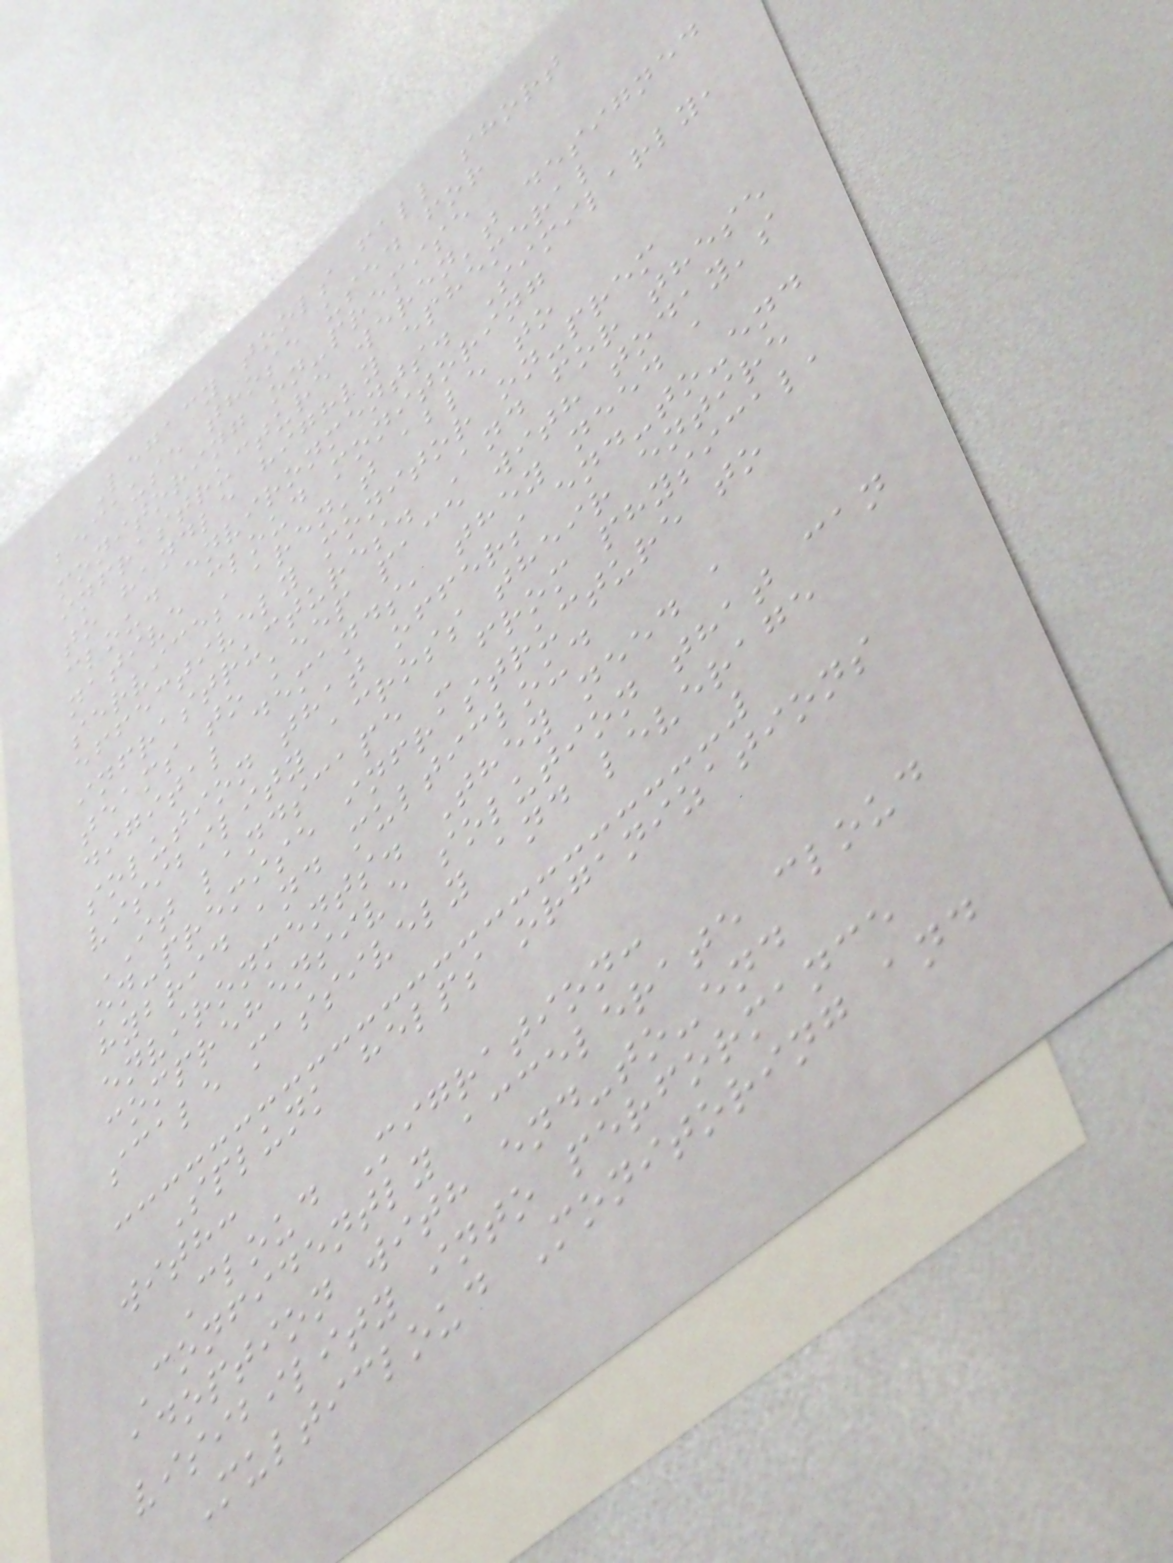Legacy tools fall short
because those used for
monitoring on-premise
infrastructure weren't designed
to handle highly ephemeral
cloud environments. Similarly,
native cloud monitoring
services aren't able to
effectively monitor on-prem
infrastructures. And for these
teams to keep pace with today's
digital demands, they need a
solution that offers end-to-end
visibility across their entire
IT landscape - from physical,
on-premise infrastructure to
hybrid and multicloud
environments. They need a
comprehensive solution that can
scale massively and leverage
Splunk helps organizations
with:
Cloud Migration:
Confidently accelerate cloud
adoption with end-to-end
visibility into performance
Multicloud Monitoring and
